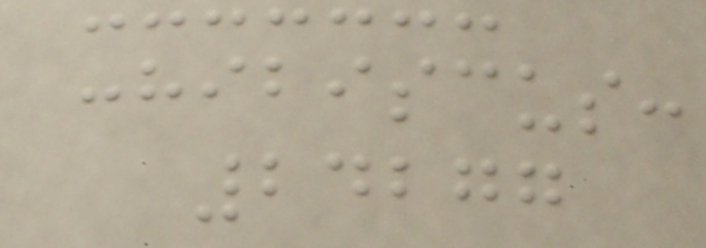:hibiscus:
24277
